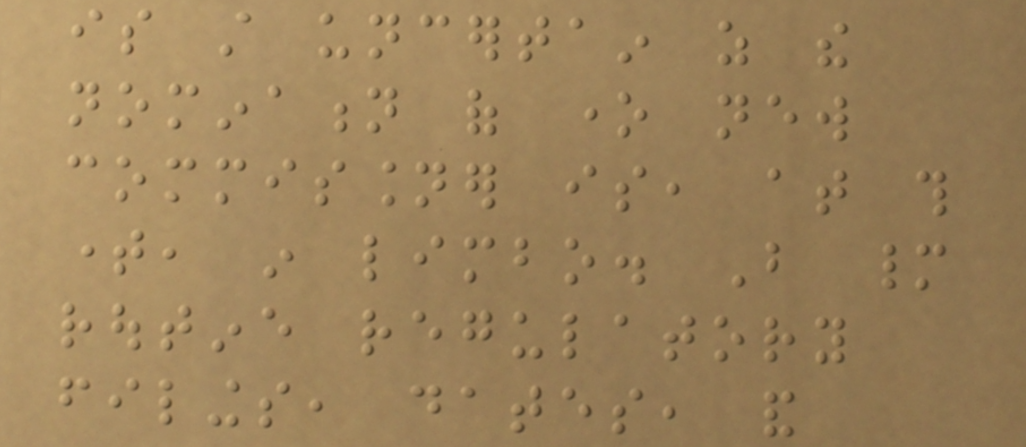is still uncertain as the
nomination of one new
commissioner is, at this
time, in limbo. But many
routine regulatory
filings, dates, and
